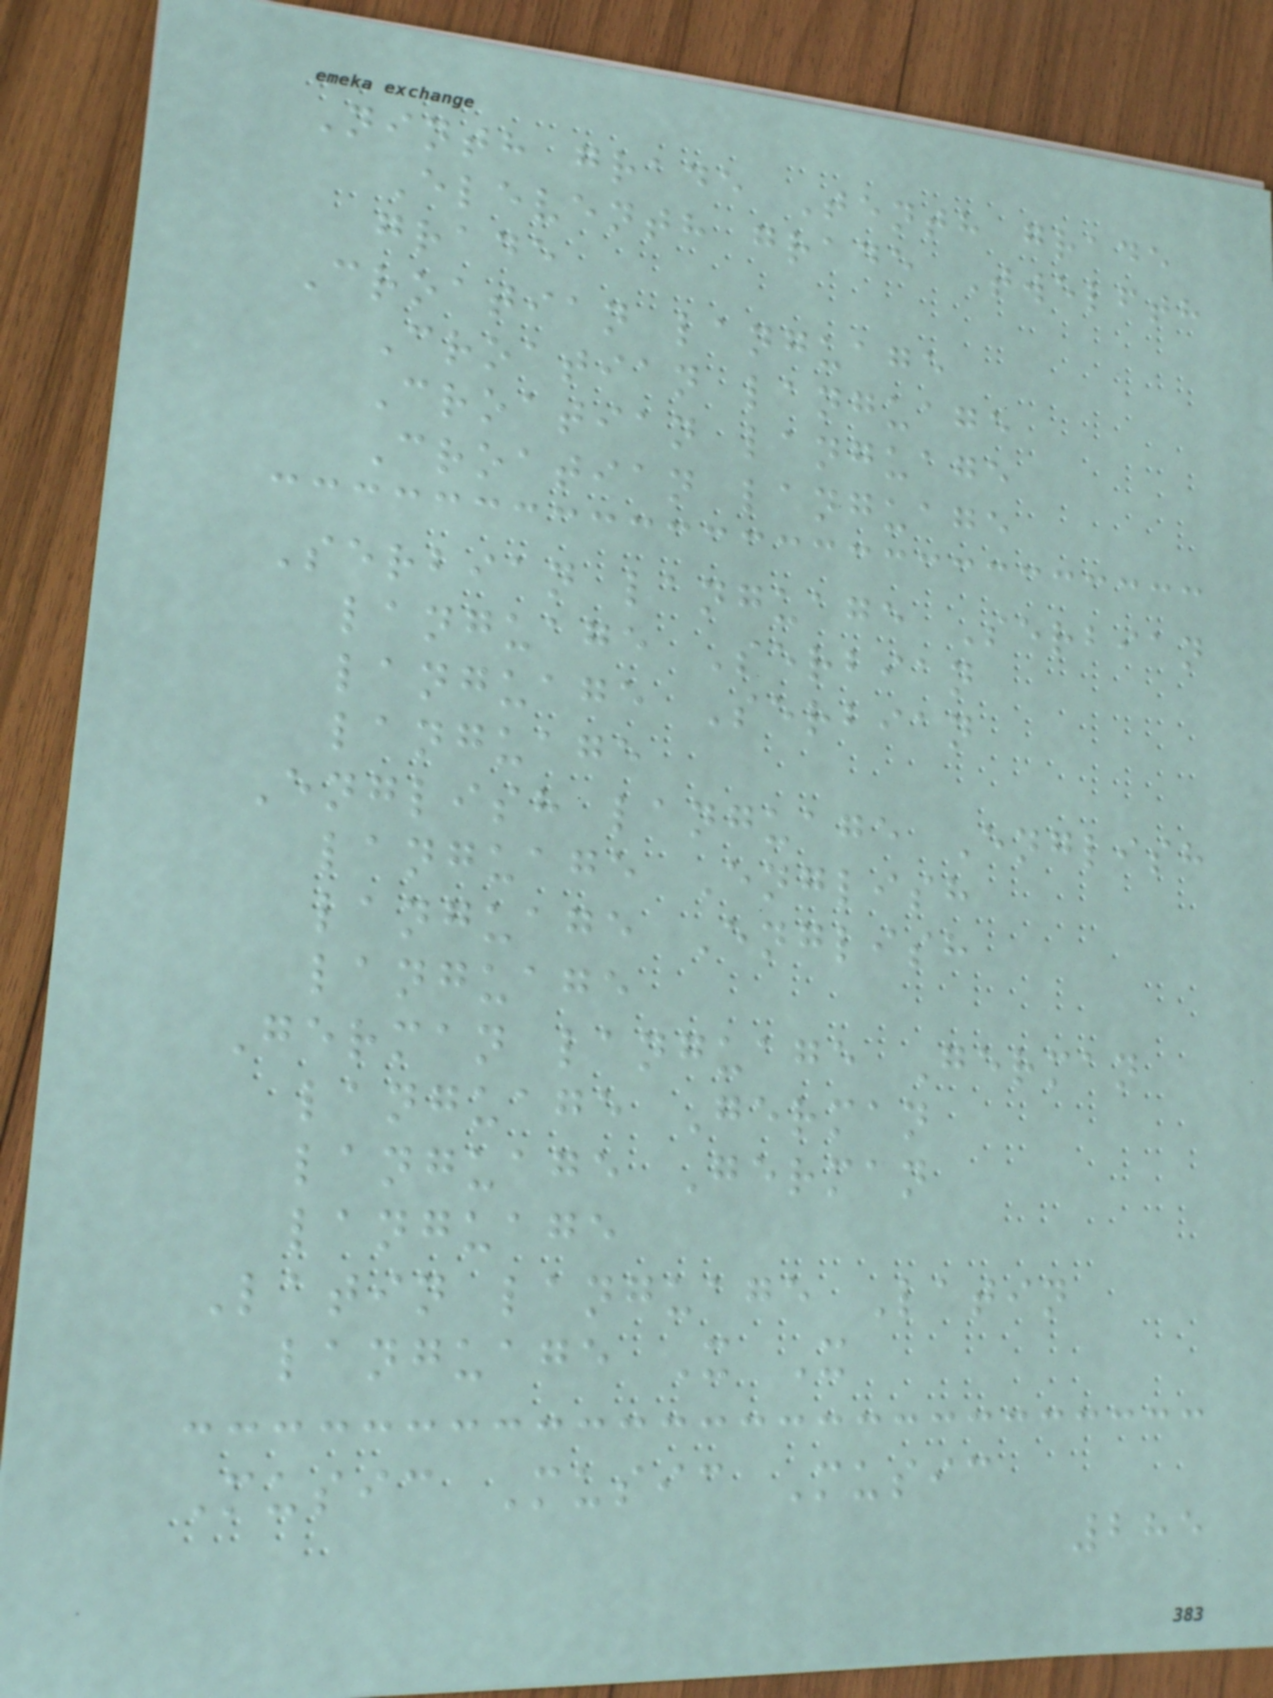Ninth grade Tenth grade
Eleventh grade Twelfth
grade
Croatian language
Croatian language
Croatian language
Croatian language
Serbian language Serbian
language Serbian
language Serbian
language
English language English
language English
language English
language
German language German
language German
language German
language
Latin language Latin
language X X
Music Music Music
285
